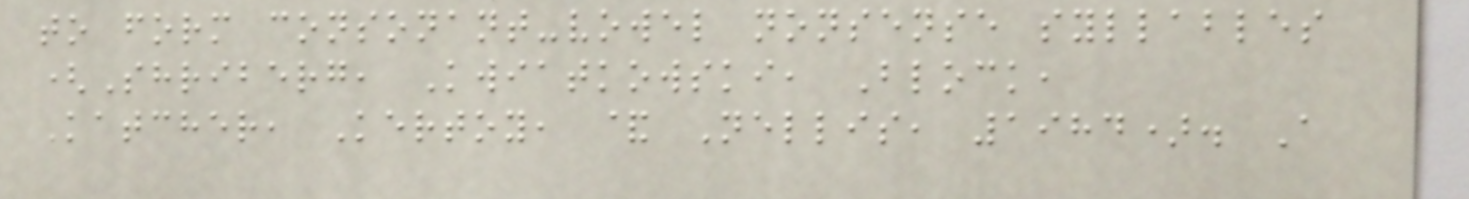to form consonant-vowel nonsense syllables
(Shriberg, Kwiatkowski, Block,
Katcher, Kertoy, & Nellis, 1984). A
